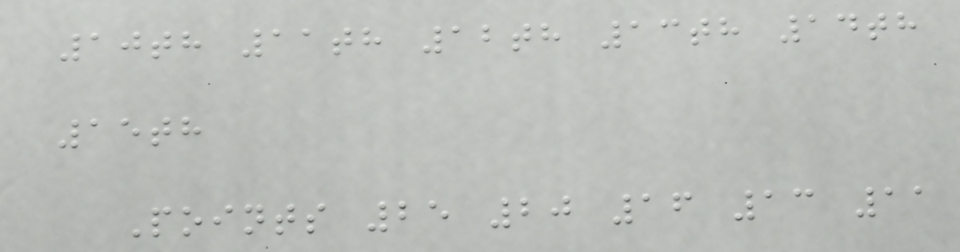10th 11th 12th 13th 14th
15th
Points 25 20 16 13 11
